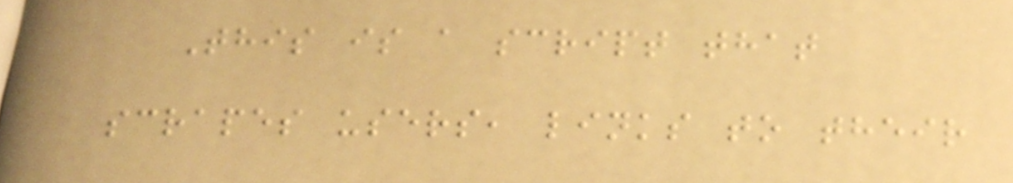This is a script that
scrapes users, links to their
